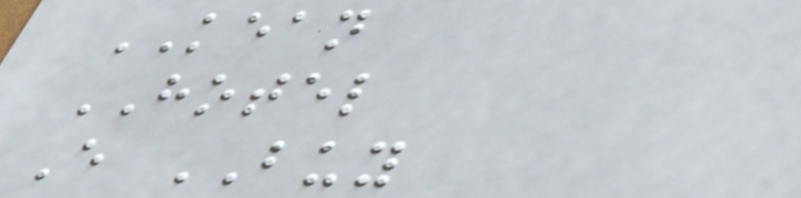KEAN
HOTEL
E BUY
